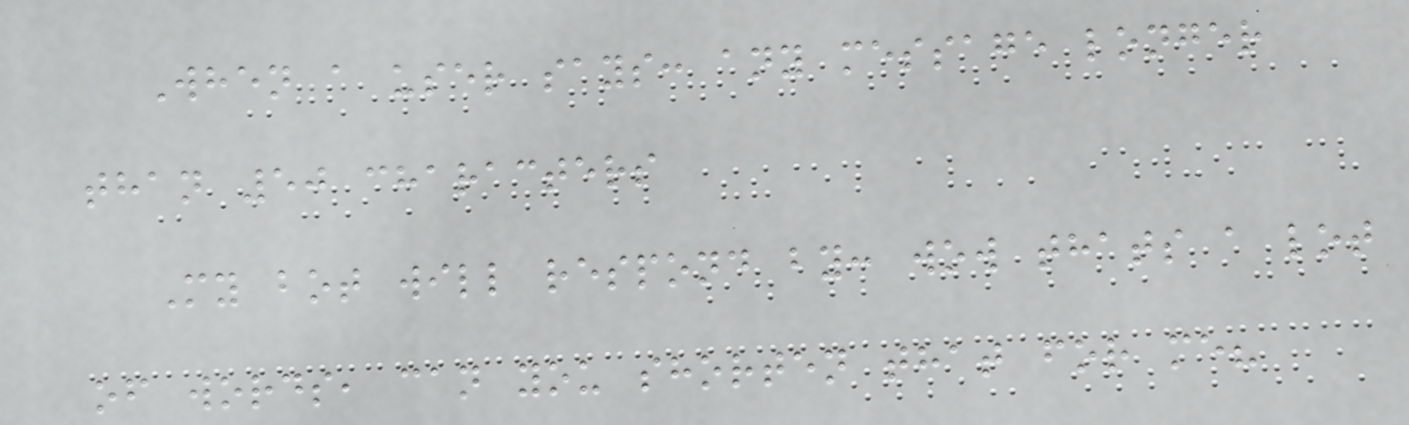When a user says: any message longer
than 50 characters
My bot will respond by: wow thats a lot
of words, can you shorten that for me?
